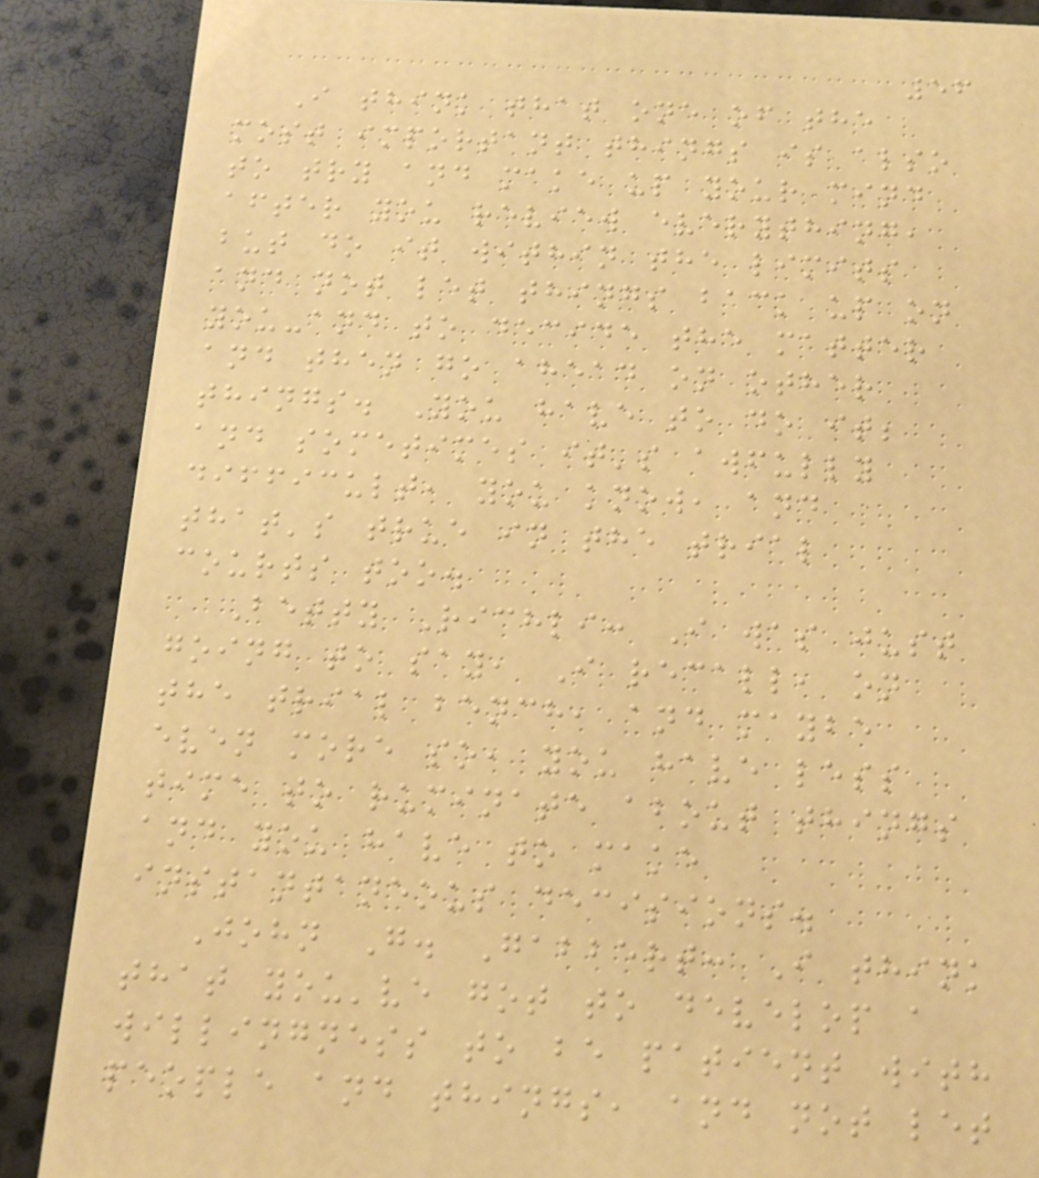56
I think that one of the
most important things is also
to try and make up your mind
after you review everything,
but do it within the limits
and not let things back up on
you-and to decide the matter
and then go ahead on other
things. You have to do it;
and sometimes it's awfully
difficult, you know, and
that's true in the trial
courts too.
Betty Richli: I was just
going to say, I recall, on
the trial bench, and maybe
even more so, you have less
time to ruminate about things
and you have to make
instantaneous decisions.
John G. Gabbert: I think
that you've got to develop a
willingness to be patient with
people and things, and not let
